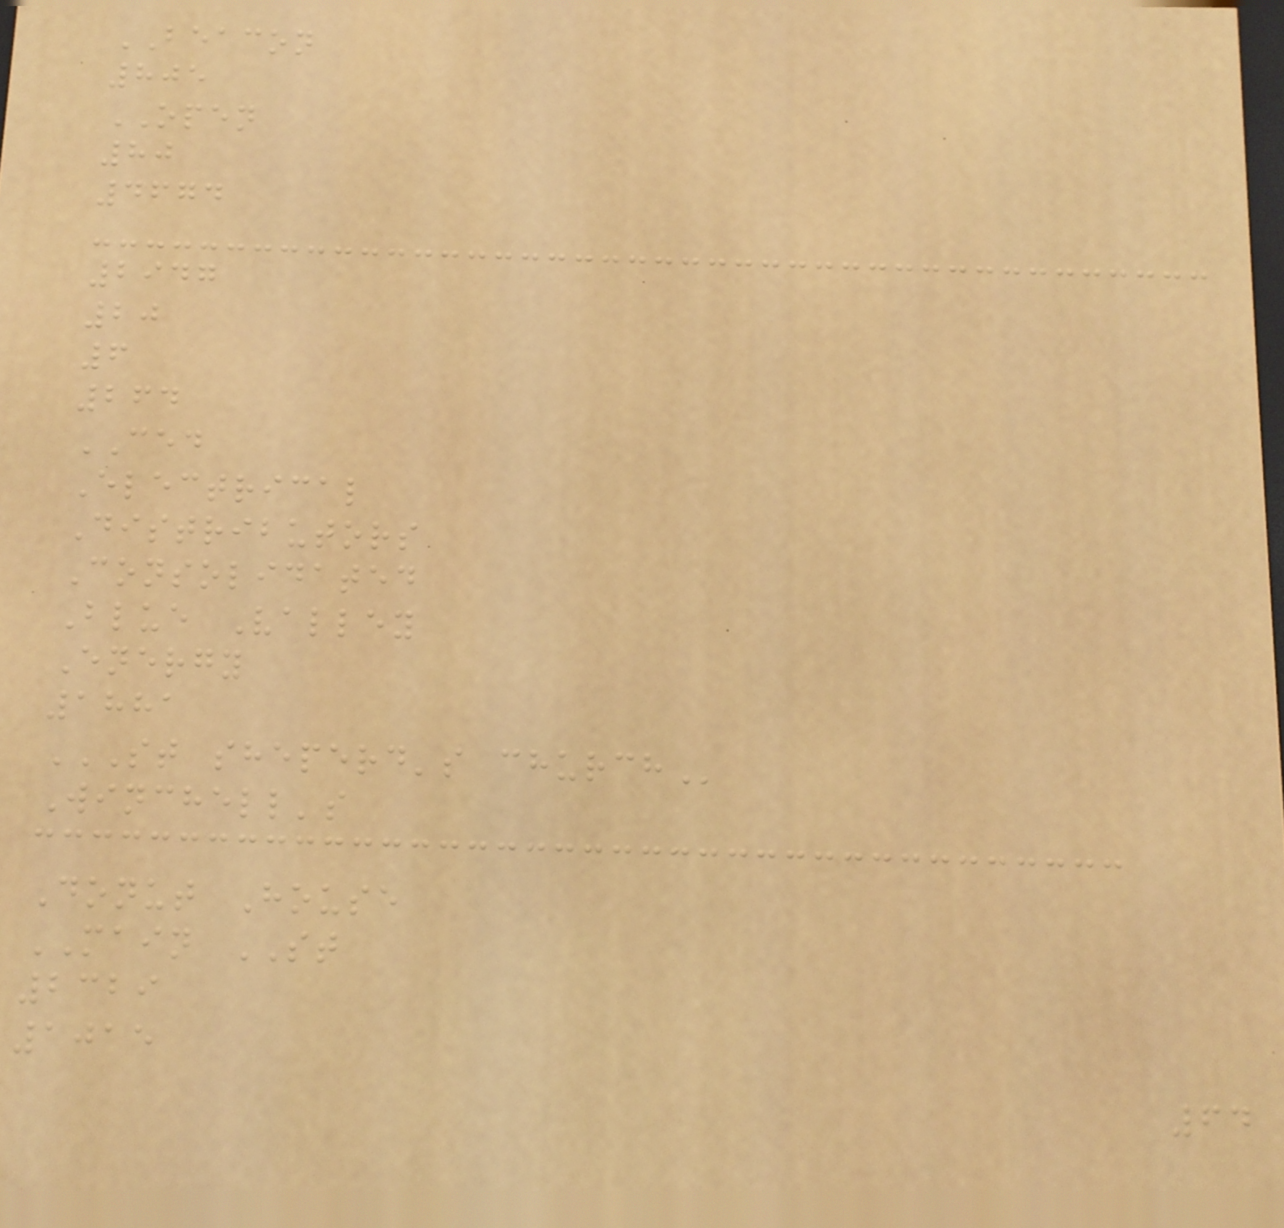BEACON
805
OPEN
80
4674
2947
20
6
264
CED
Electrical
Distributors
Consolidated
Blue Valley
Energy
1881
ST SHEPERD'S CHURCH
Winchell's
Donut House
MAIN ST
2329
1015
64
